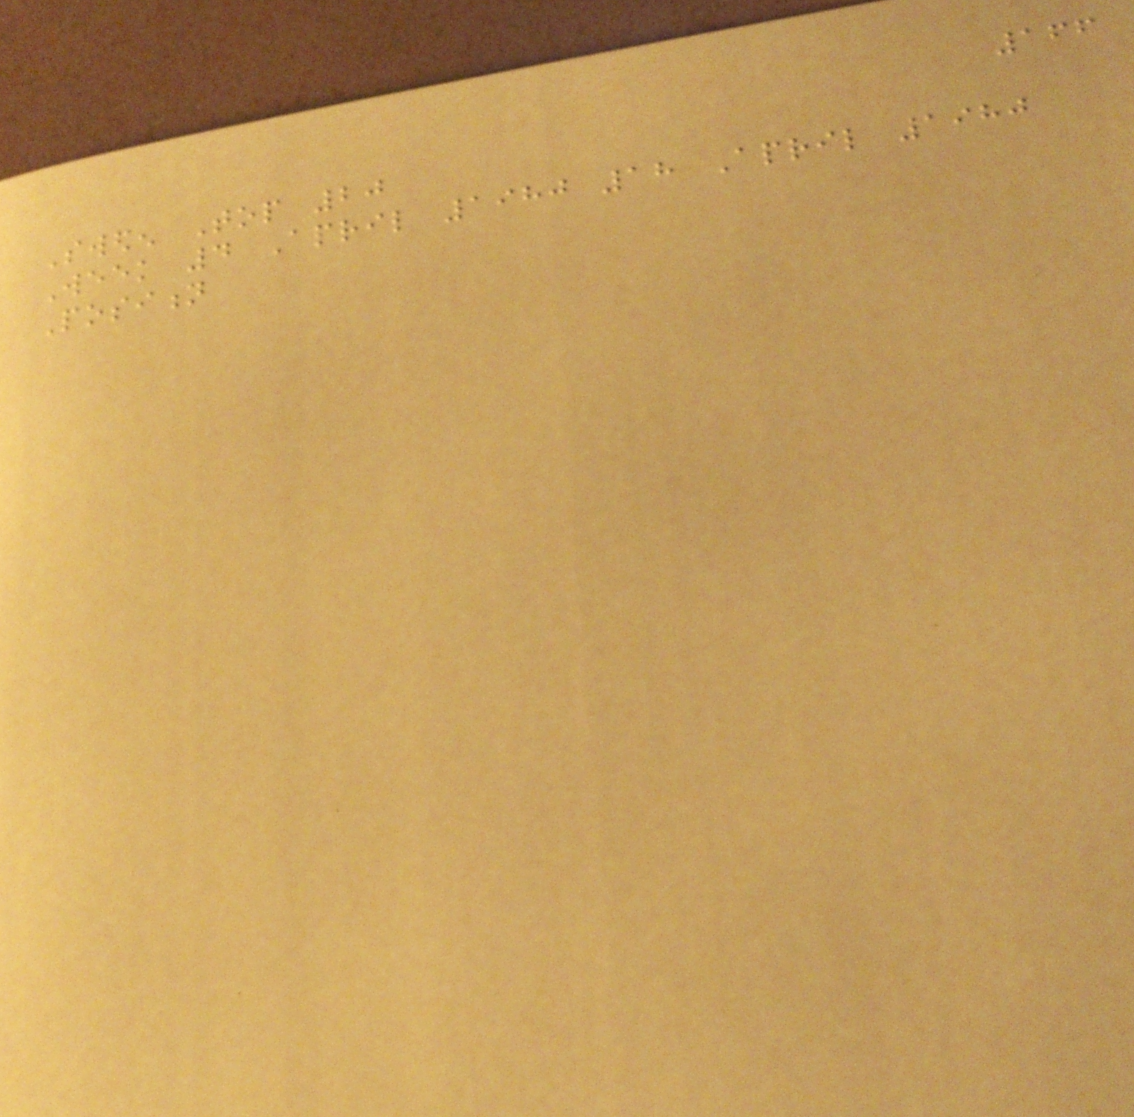166
Sweden Top 20
Week 4 April 1980 18 April 1980
Position
